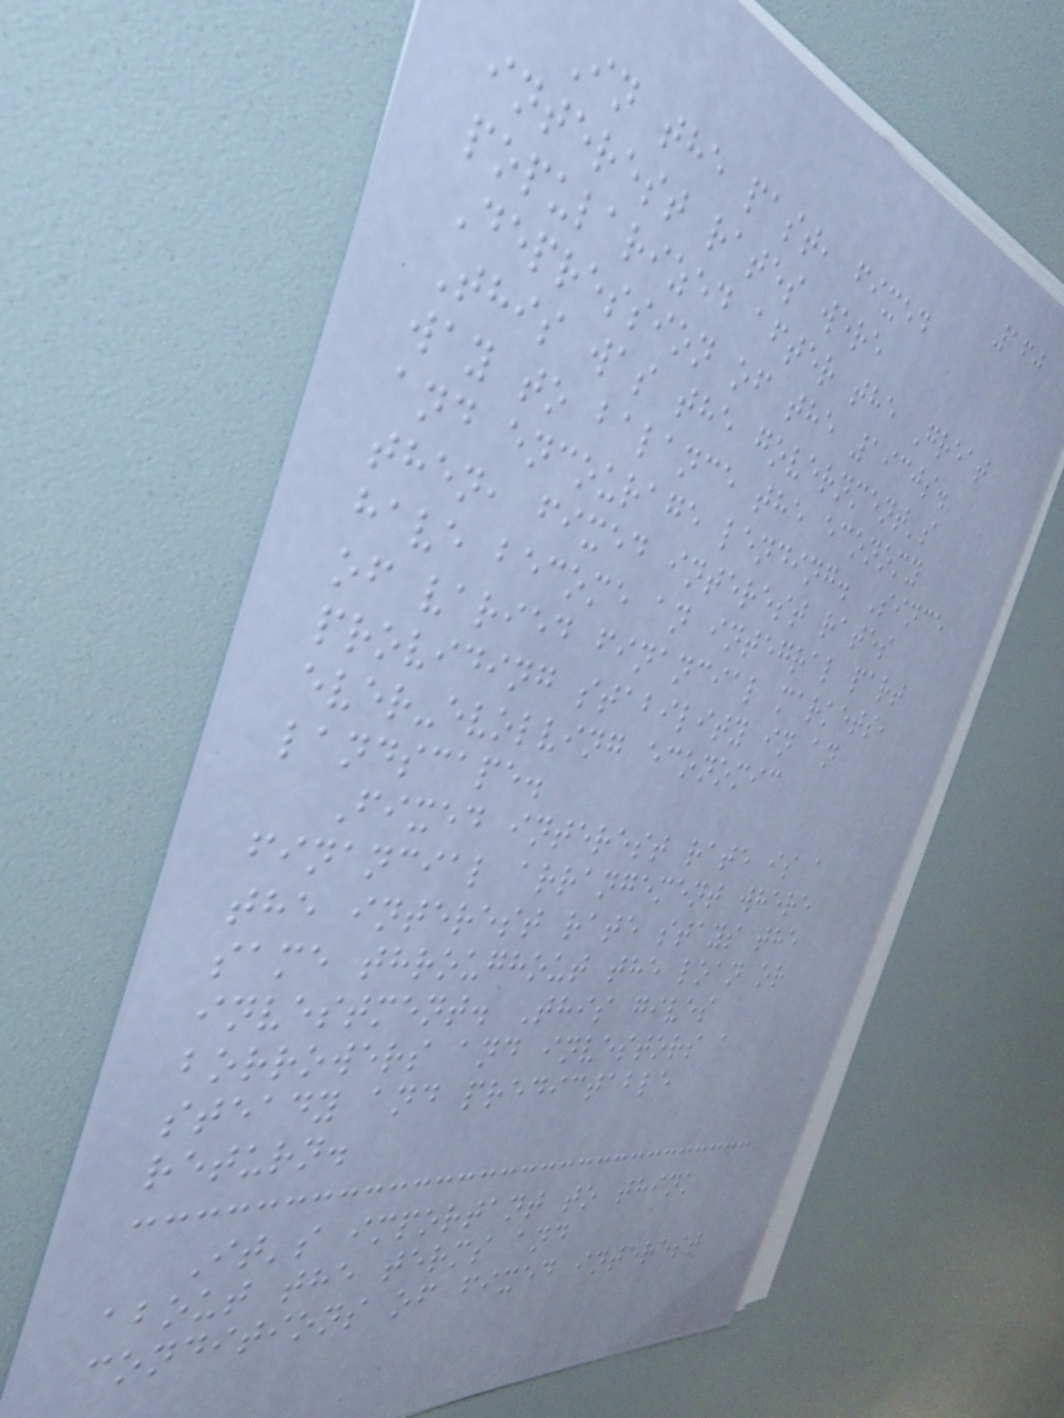160
In the past, fixed
interest rates were
popularized after the Great
Depression of the 1930s.
This was the government's
way to balance the economy
and encourage lending. Since
then, fixed interest rates
have become an integral part
of varied financial markets,
providing stability in an
ever-evolving economic
landscape.
Fixed interest rate is a
financial arrangement where
the interest rate stays the
same throughout the loan or
investment. This gives
borrowers and investors a
steady and predictable
return.
It's important to think
about the terms and
conditions of fixed interest
